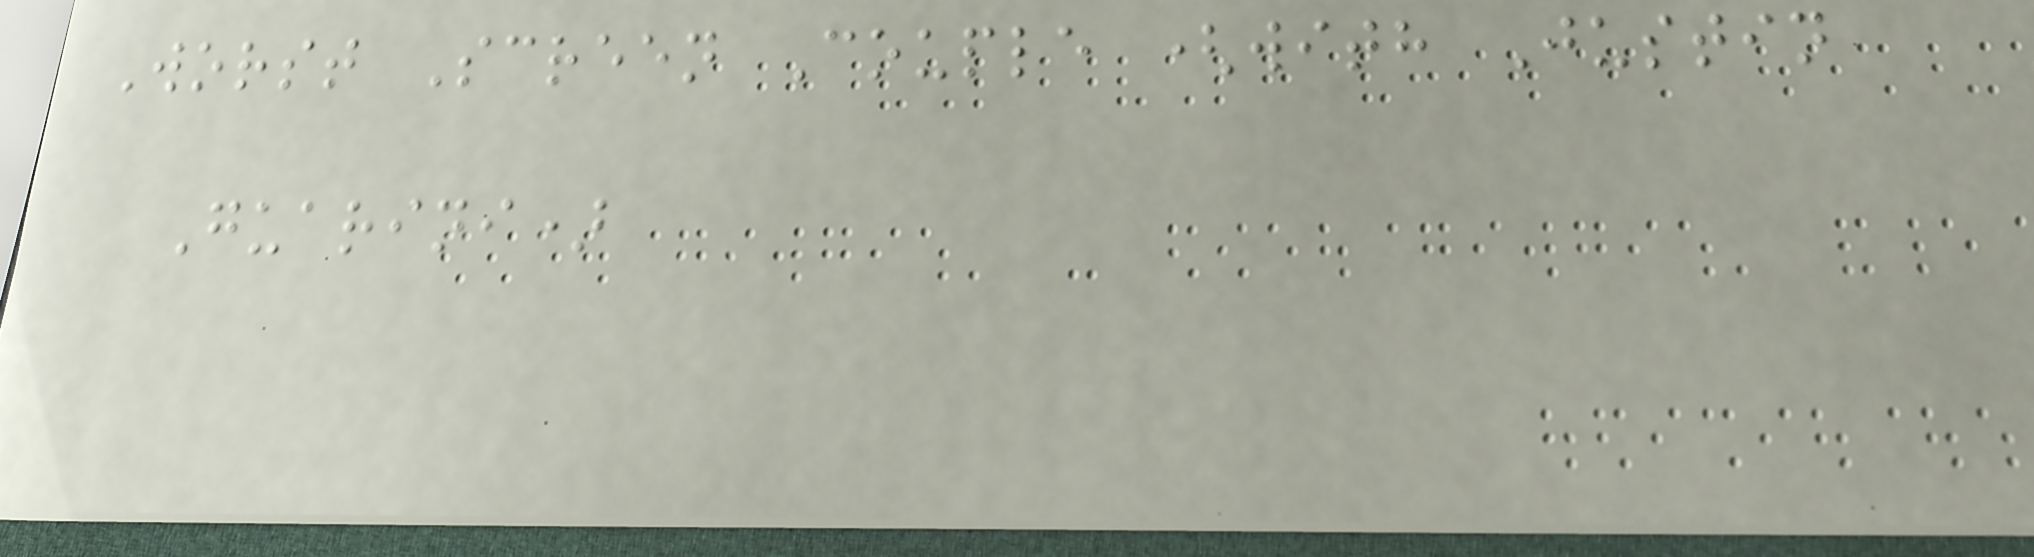Worst Screen Couple (with Justin
Guarini)
